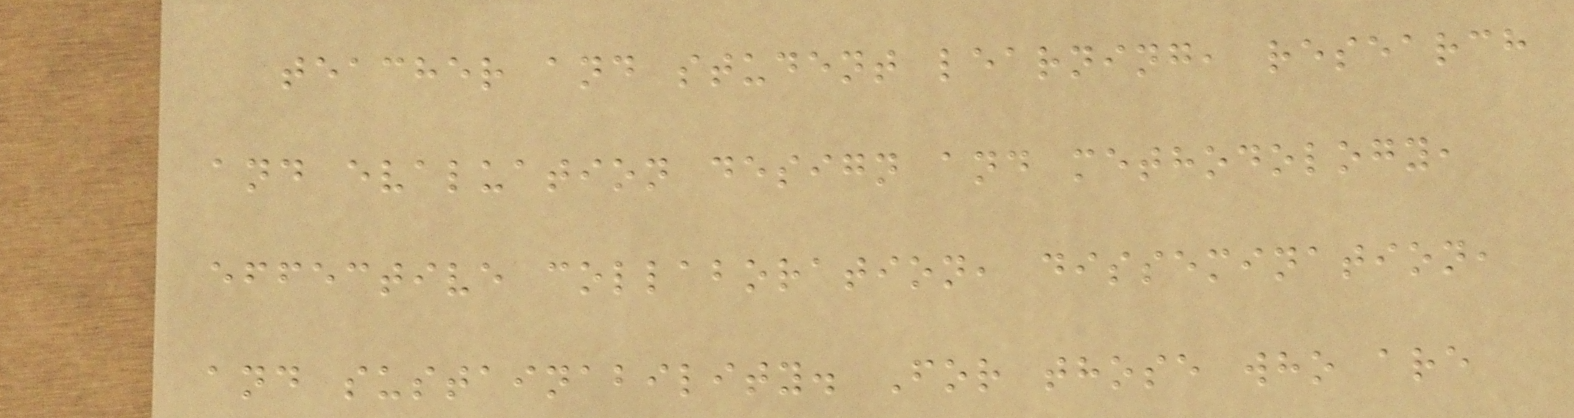teacher and student learning, research
and evaluation design and methodology,
effective collaboration, dissemination,
and sustainability. For those who are
